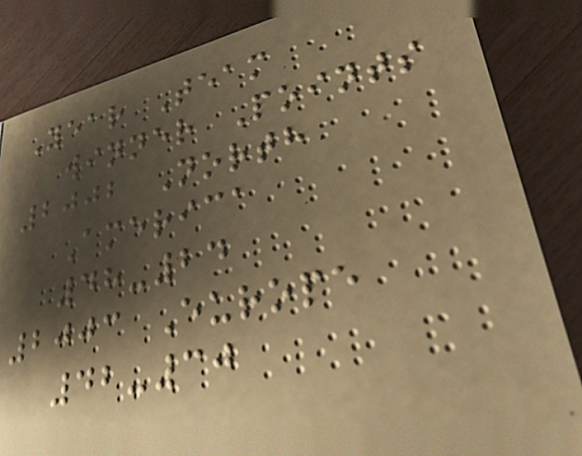Year Team
winner Points
2002 North
America
48-24
2003 Europe
42-30
